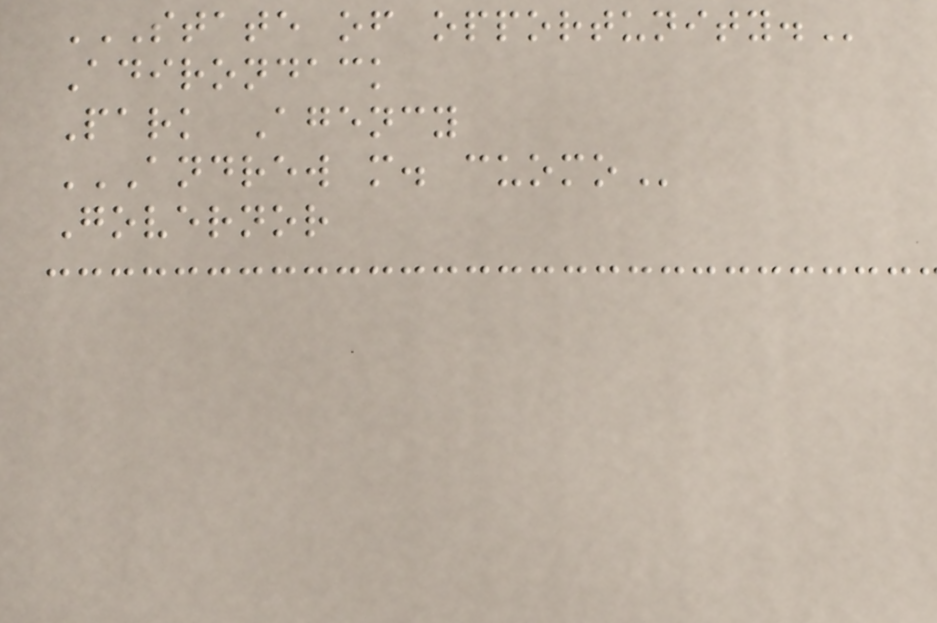STATE OF OPPORTUNITY.
Adirondack
Park Agency
ANDREW M. CUOMO
Governor
